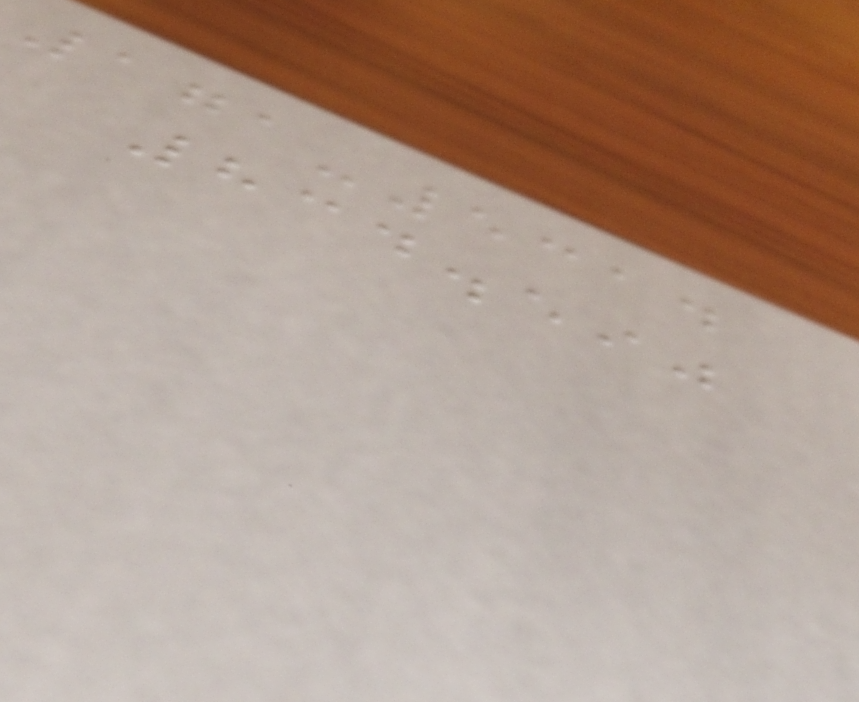171-5314
834.590
